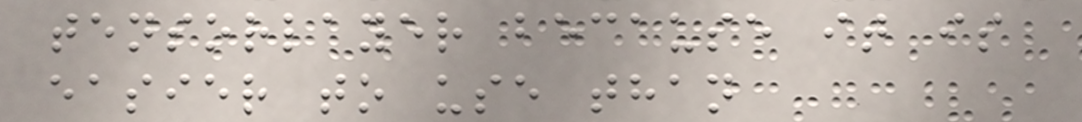tensorlayer because it is
easier to use than
